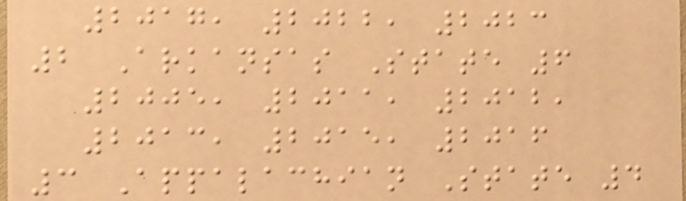2017, 2022, 2023
2 Arkansas State 6
2005, 2011, 2012,
2013, 2015, 2016
3 Appalachian State 4
